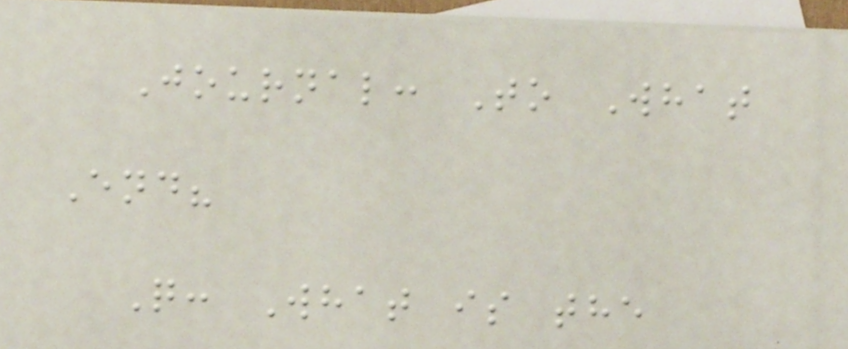Journal: To What
End?
Q: What is the
